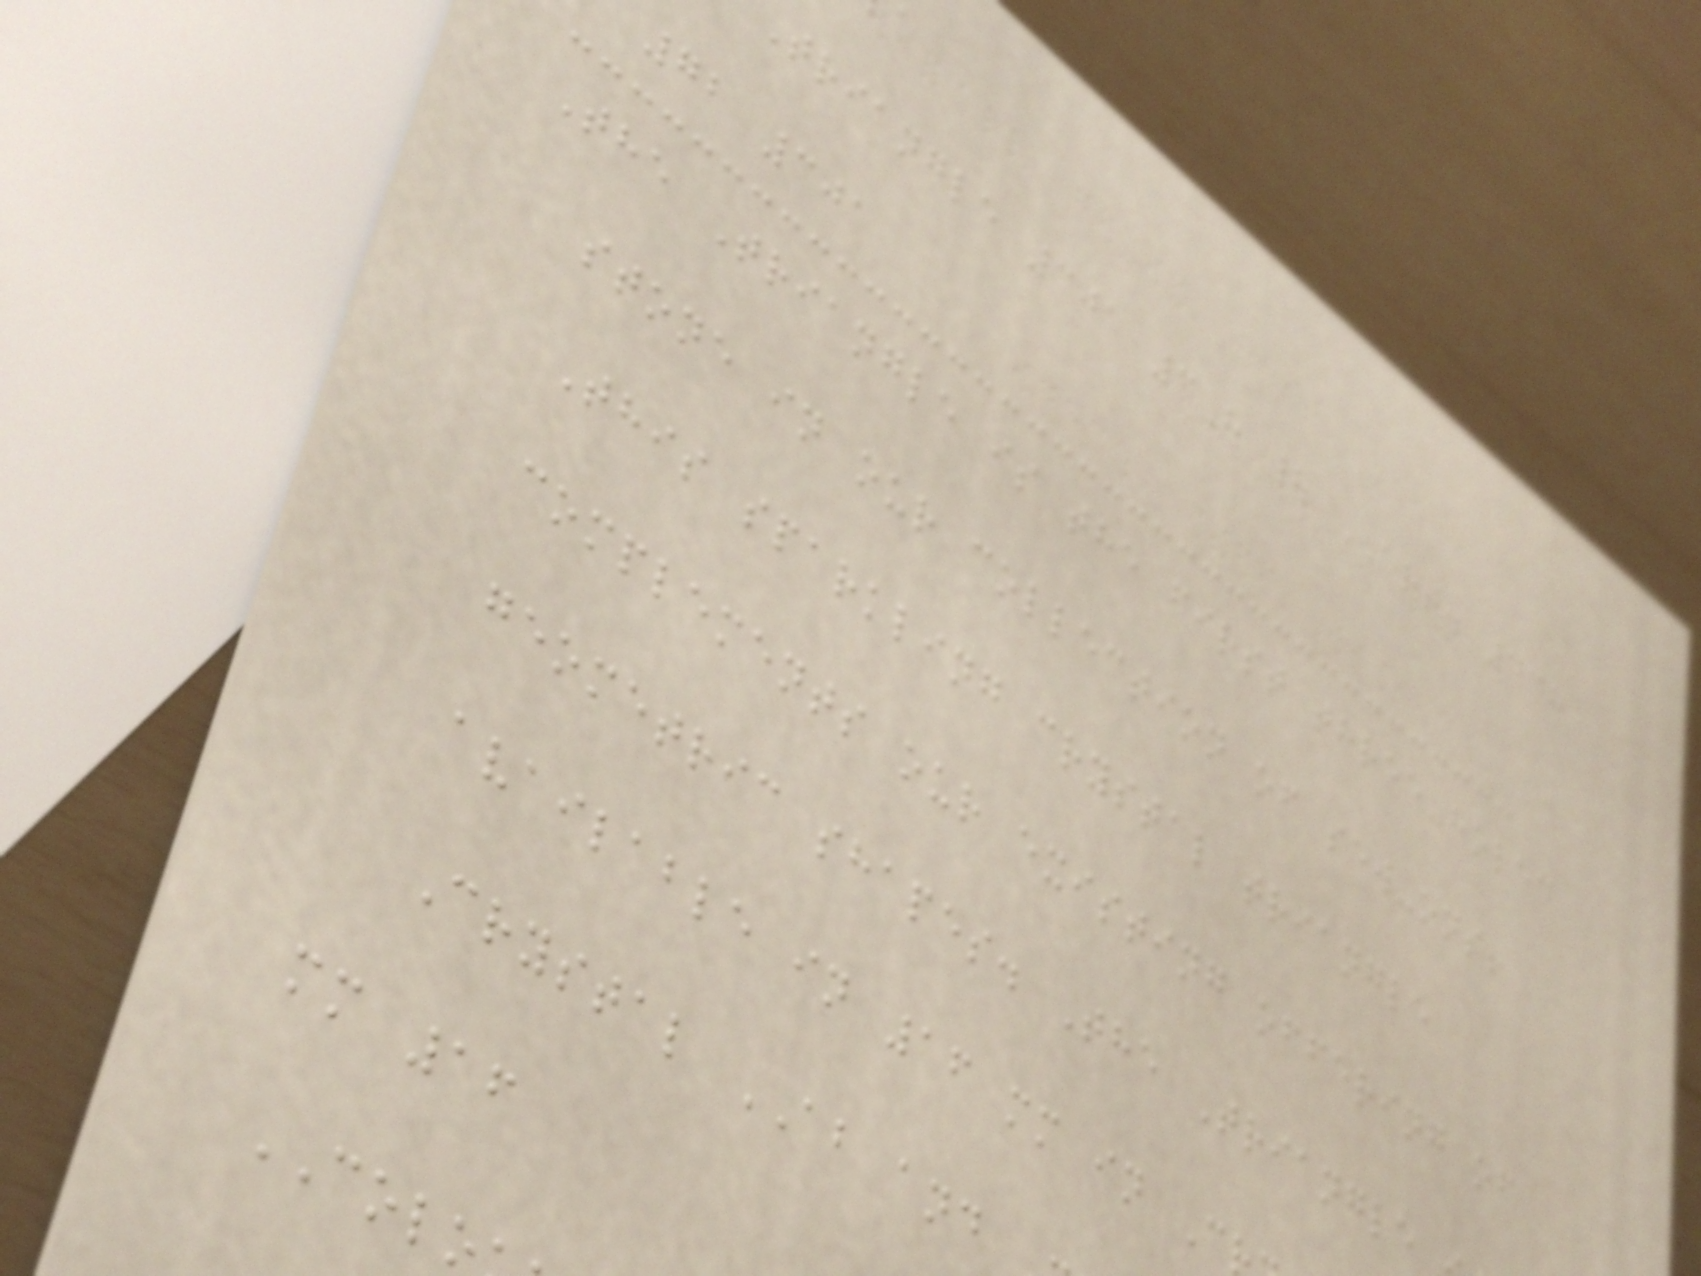Triangle 301 3H | ART. 438
72 301
The Triangle is the first three-holed
stone in our collection of sew-ons!
This sparkling crystal triangle
complements our existing offering of
geometric shapes. The Triangle
available in 16 mm in C
Crystal AB and
mm 16
COLO
